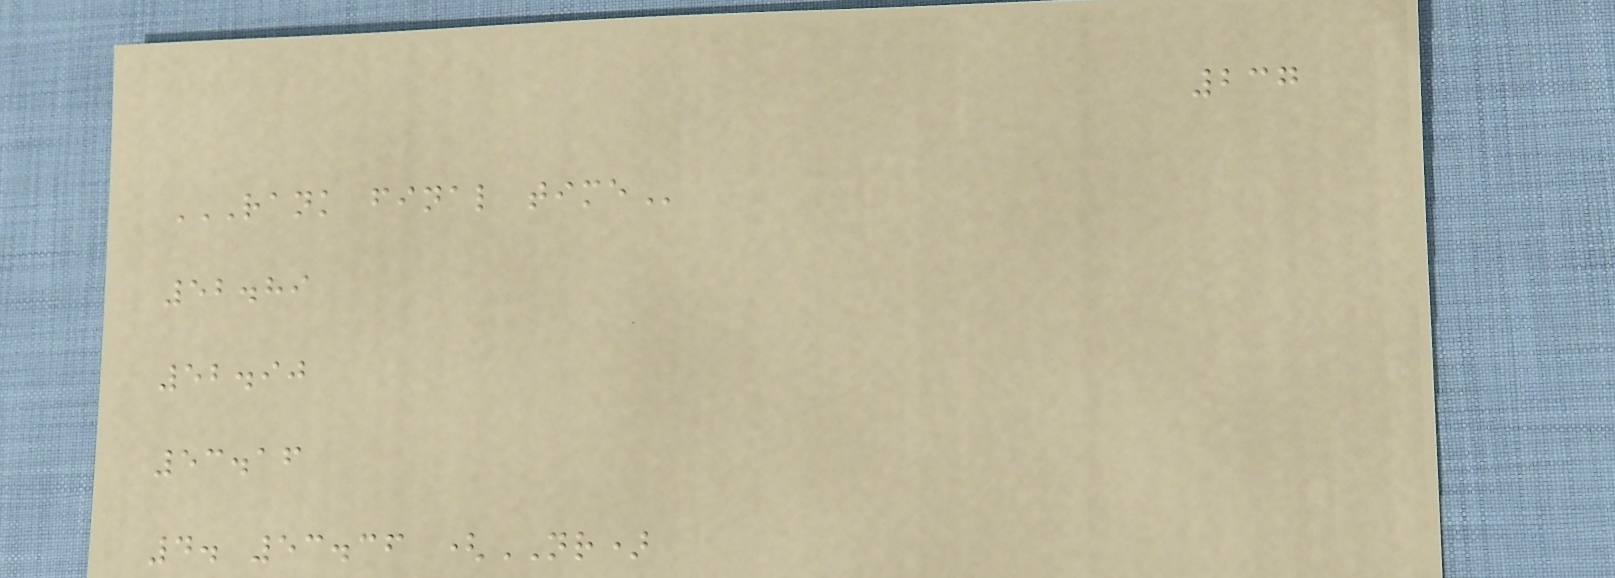237
RANK FINAL TIME
52.89
52.90
53.16
4. 53.36 (NR)
